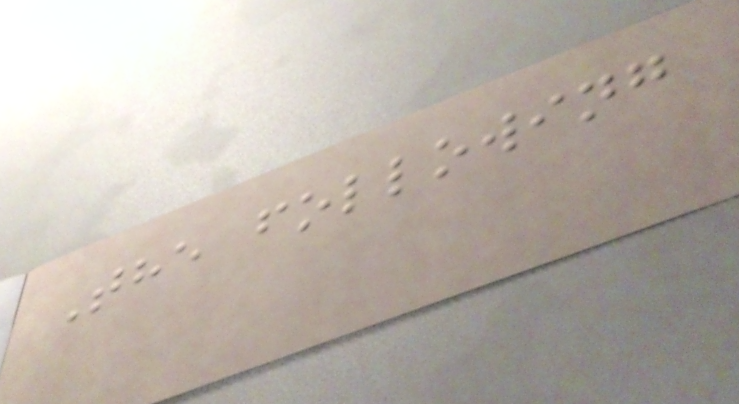The following
